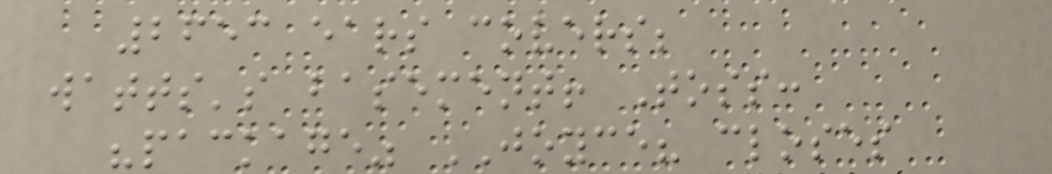2653 ears covers;
watts's basement! Toss:
"package" JOYCE? closes
